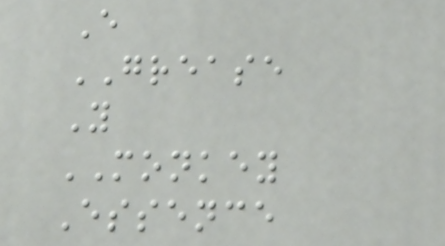E
GREASE
Y
MONKEY
Essence
